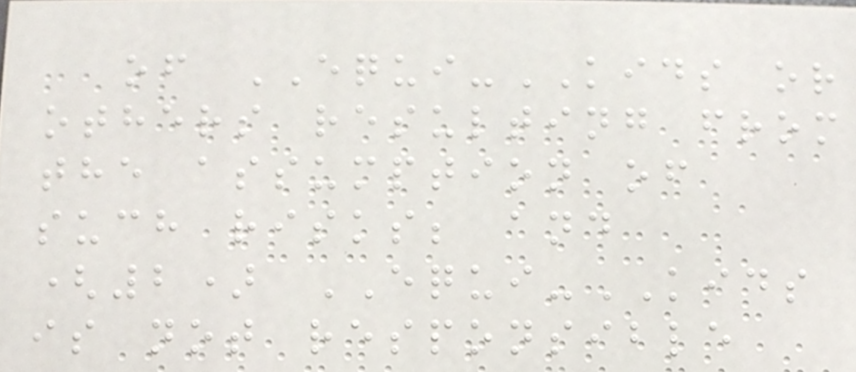of EQUI-KIDS or
others resulting from
the assumption of
such risks; and
(2) EQUI-KIDS
is not responsible
